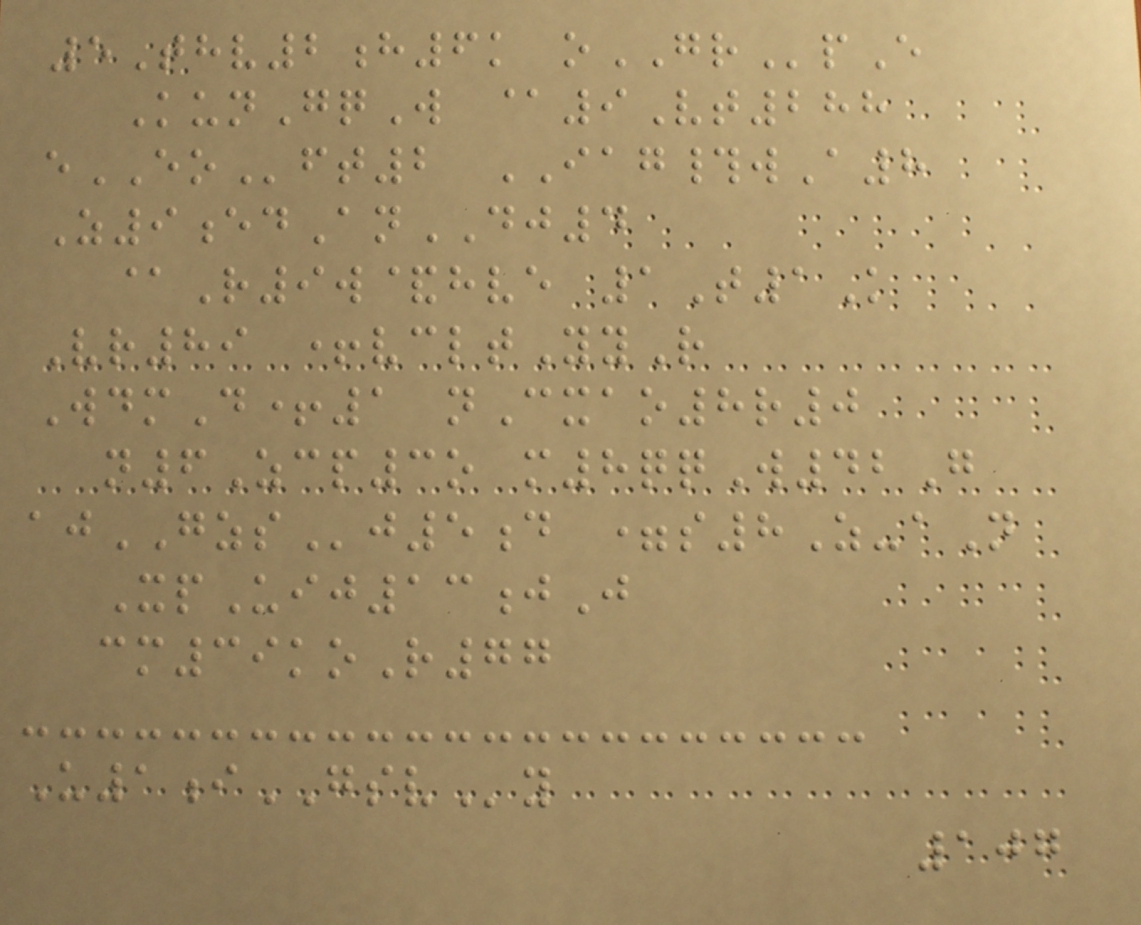5Thv2h6k oGRpE
KunGqW @9Vt288
eEOft2 IAG#wA8
Z9edAnDJ4
@R9w&hve 1T1K
Vr89 +vcltYyR
WdmD+1 nCxao8r0
n6Zcp3o m8qqW42G
ajGZSj5d =s8Z-aN
XpUij13jJ
cm39koR77
U1iGSVy
107
